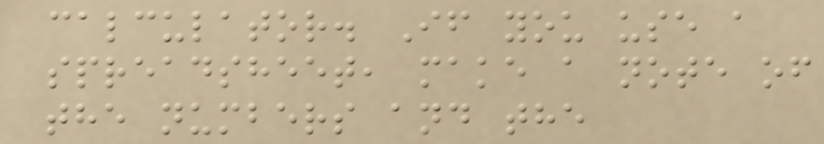calculator. If you use a
spreadsheet, make a note of
the numbers and the
